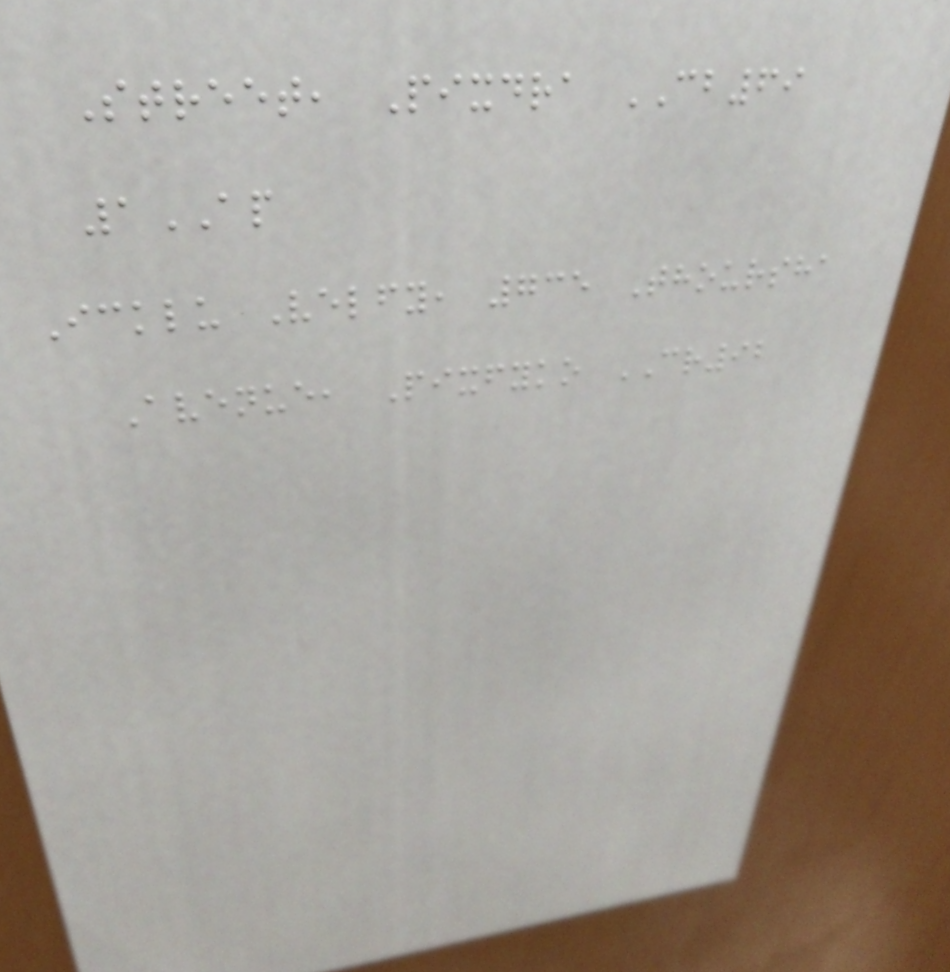Street, Pixdra CB69
1AP
Icklu Velfy, 735 Thoursha
Avenue, Pixfyko CR92
